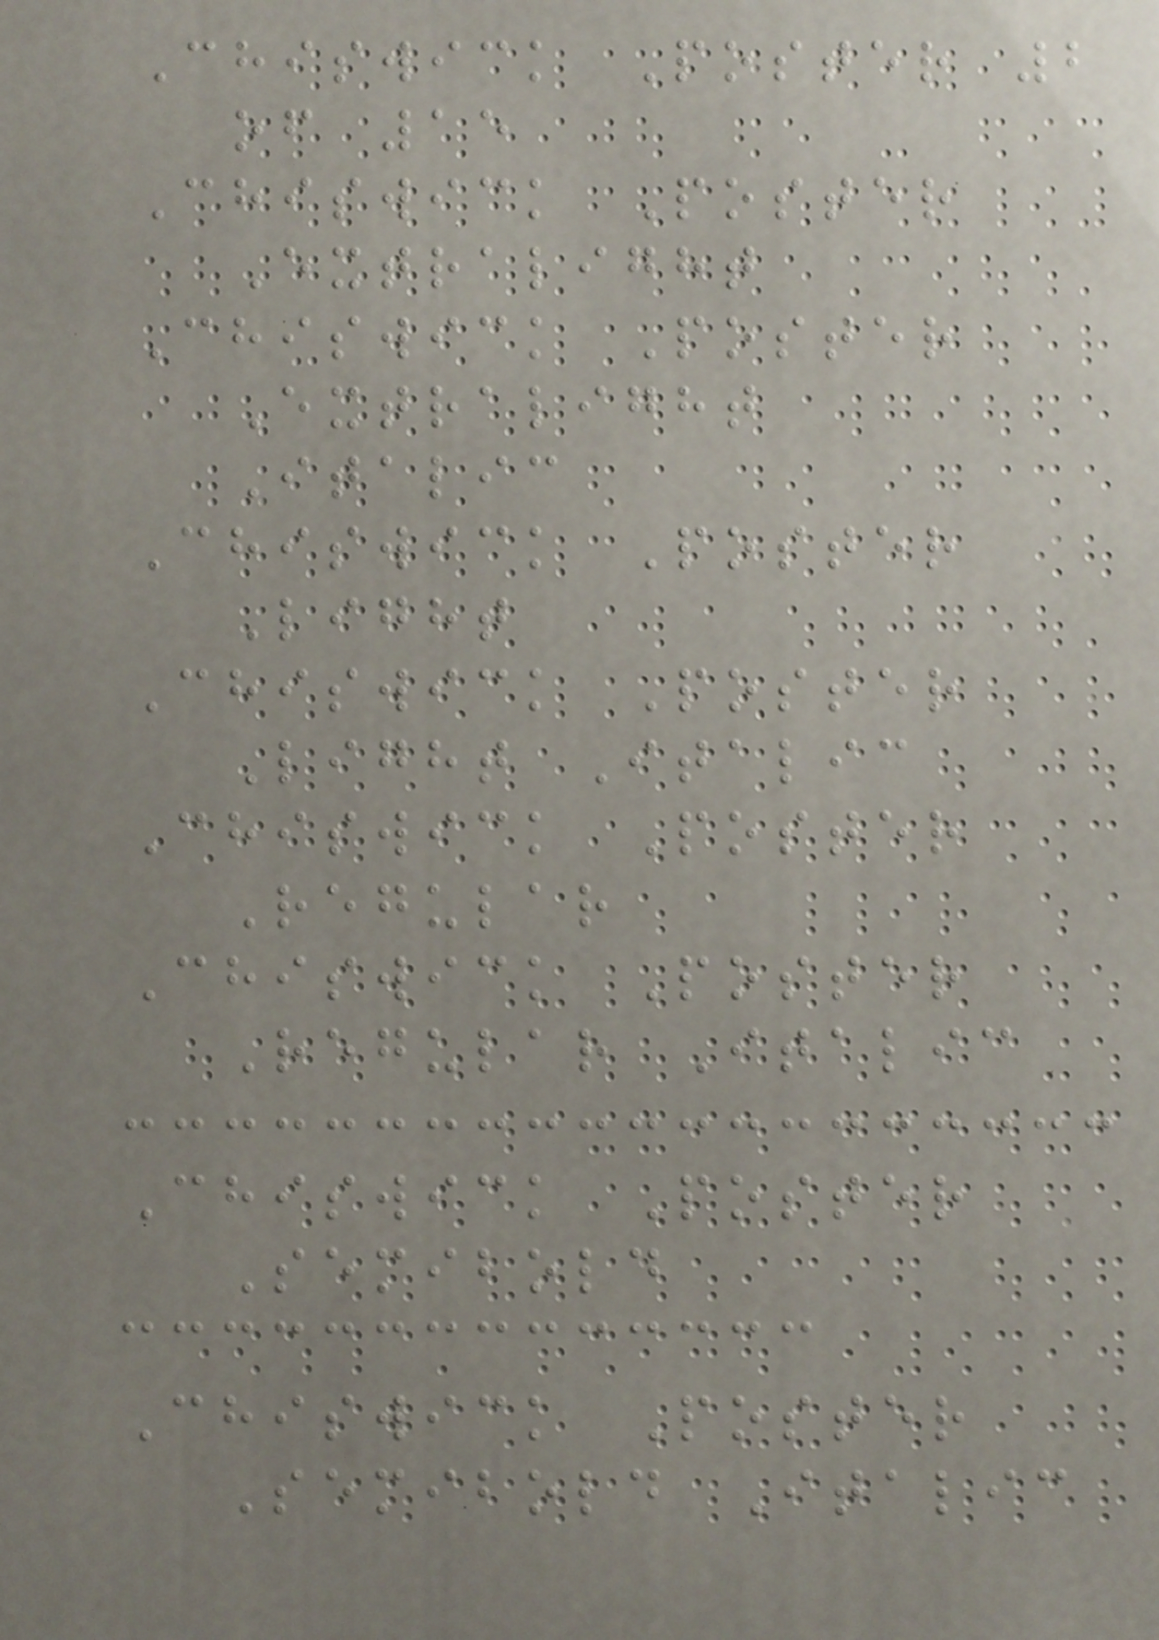Chiswick Poster 2
of 15
Chiswick Poster
Extralight
Chiswick Poster
Extralight
Italic
Chiswick Poster
Light
Chiswick Poster
Light Italic
Chiswick Poster
Regular
Chiswick Poster
Regular Italic
Chiswick Poster
Semibold
Chiswick Poster
Semibold Italic
